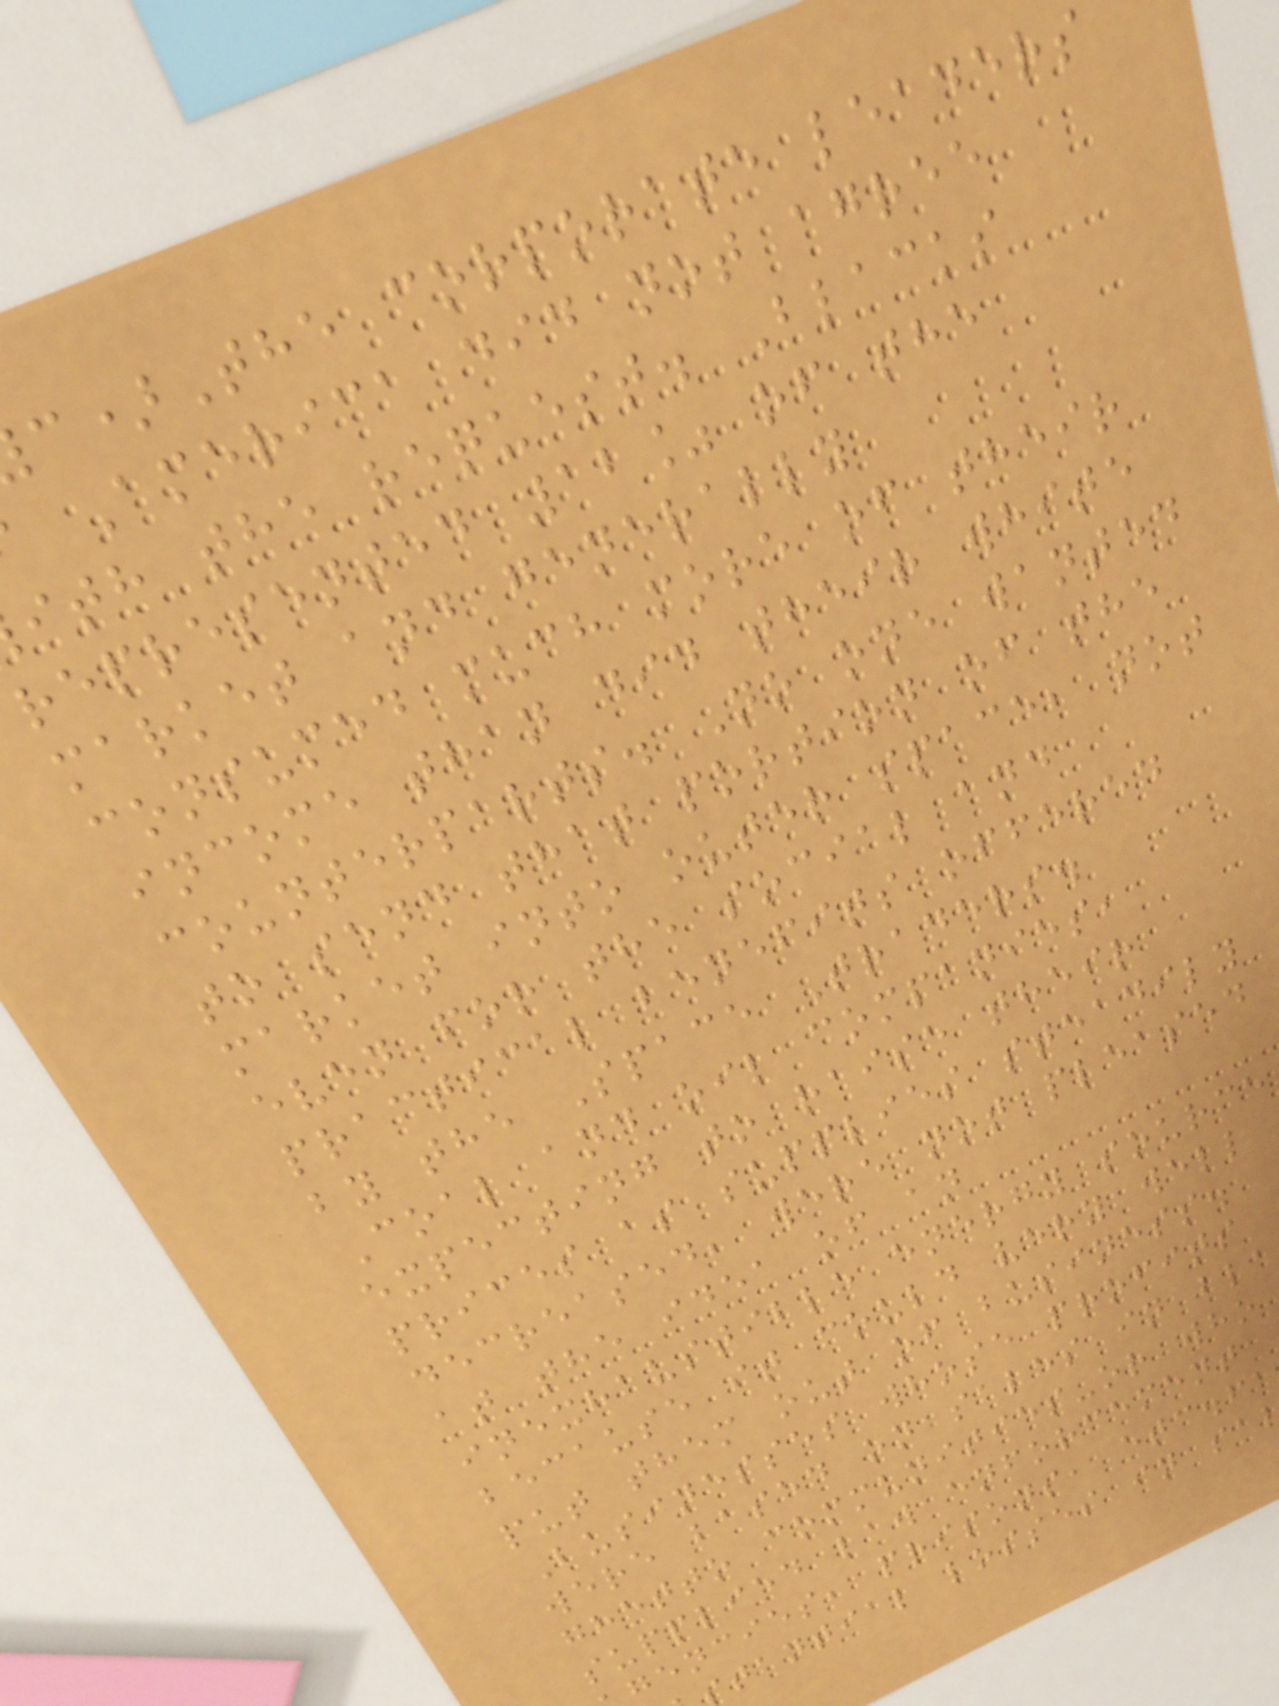)The corporate leaders
America did not agree
ith the request. Blacks
represented 12% of the
market and generally
consumed much more of their
income than did their white
counterparts. No one wanted
to send that portion of the
market into outer space, not
even for the social and
practical benefits offered
by the Space Traders.
Coal and oil companies,
expecting to raise their
prices as supplies steadily
decreased, were not pleased
at the idea of an
inexhaustible energy source
because it could very well
put them out of business.
Businesses whose profits
were based on sales in bla
ghetto communities-or who
supplied law enforcement
gencies, prisons, etc.fa
tantial losses in sa
